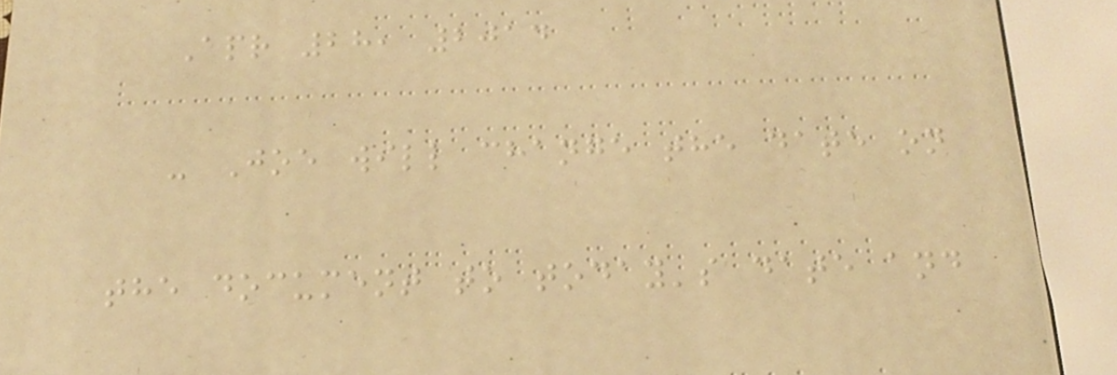Apr 28, 2014
- Joe will change the date on
the document to today's date and
